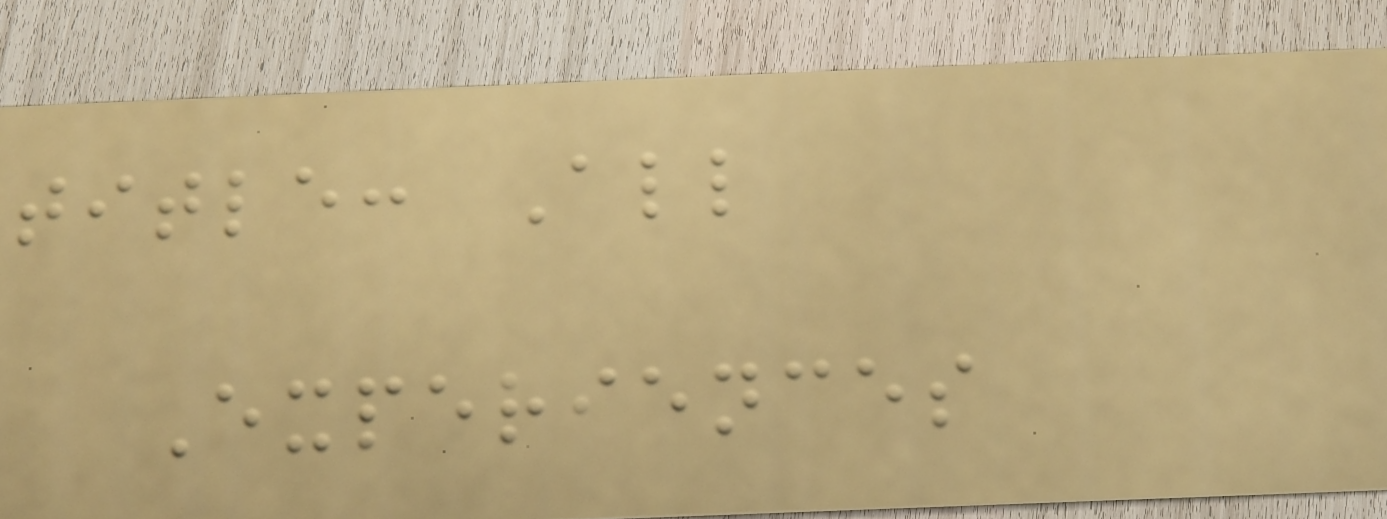title: All
Experiences
